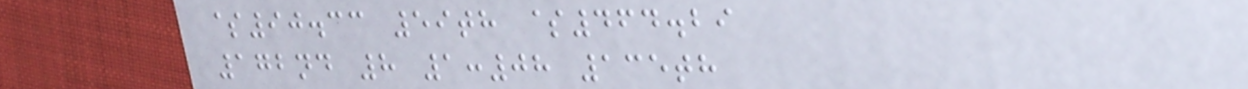$90.33 59th $464.29
172nd 8 1:08 135th
